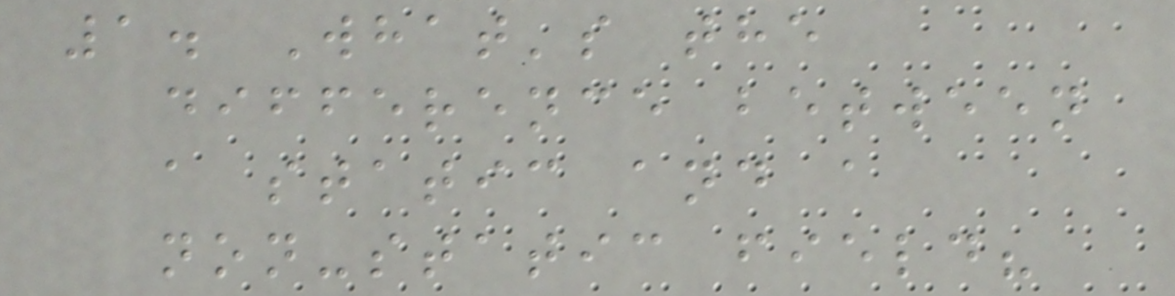1. What's the
difference between
a static and a
non-static field?
